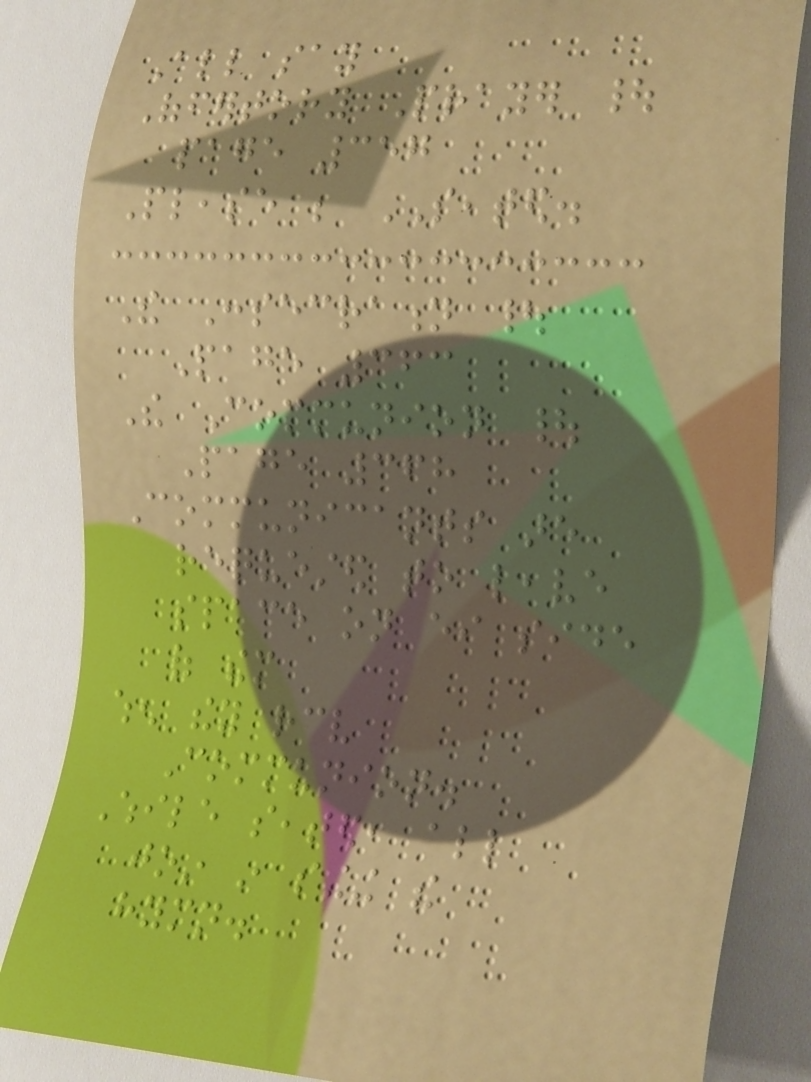All say
Offertory Prayer |
page 357
Please be SEATED.
The Consecration |
Page 363
The Communion |
Page 368
Communicants are
requested to leave
space on either side
of them
when they receive
Communion.
While seated, all
join in singing the
hymn.
